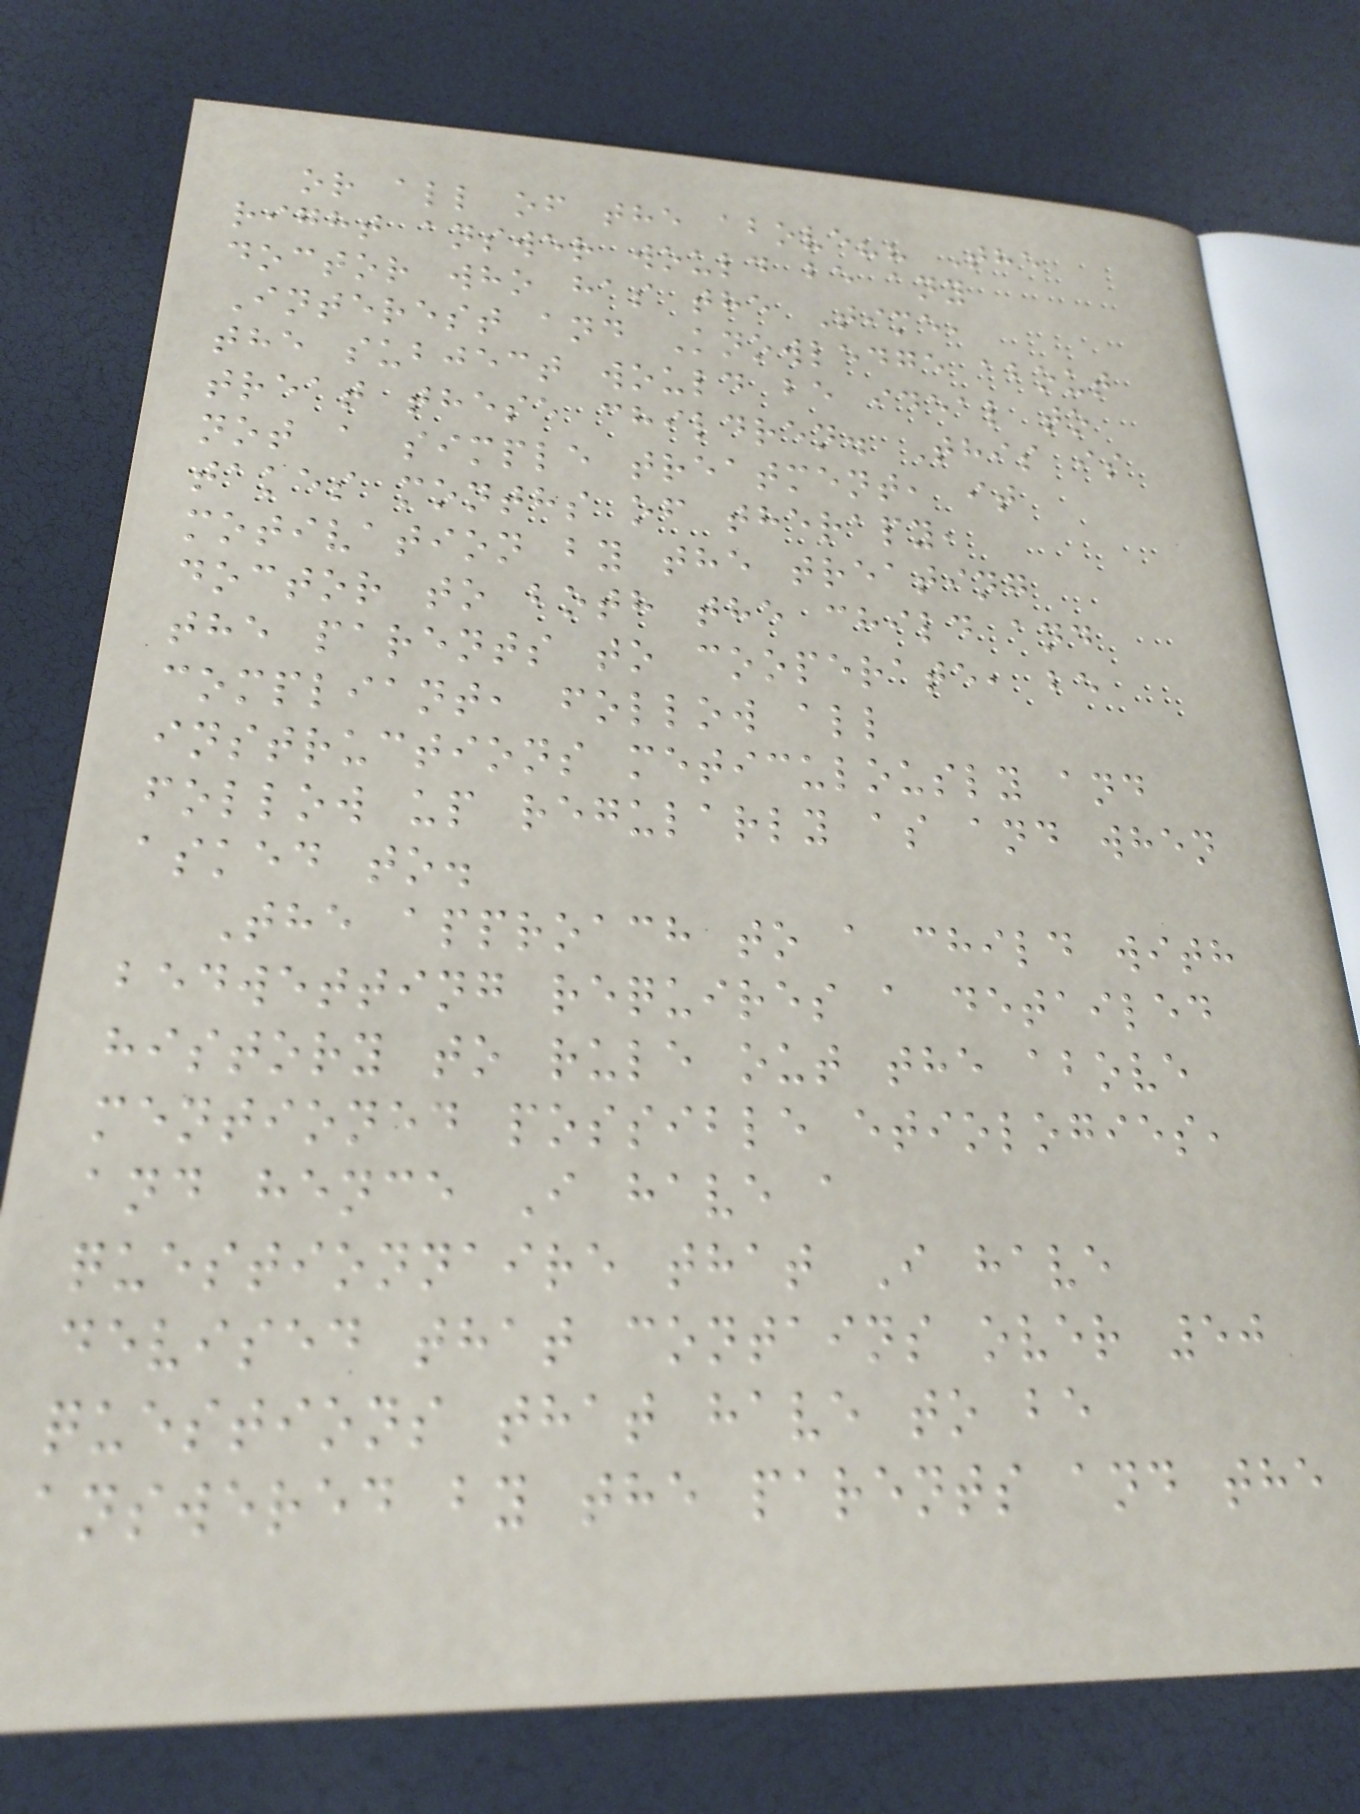or all of the above?? The
right answer would be any
doctor who has the Time,
Interest and Knowledge about
the subject would be ideal to
treat these children. This is
not a simple treatment, it
takes months of therapy,
motivation by the treating
doctor to both the child and
the parents to cooperate, be
compliant, follow all
instructions meticulously and
follow up regularly as and when
asked to.
The approach to a child with
bedwetting requires a detailed
history to rule out the above
mentioned possible etiologies,
and hence I have a
questionnaire that I have
devised that contains over 50
questions that have to be
answered by the parents and the
